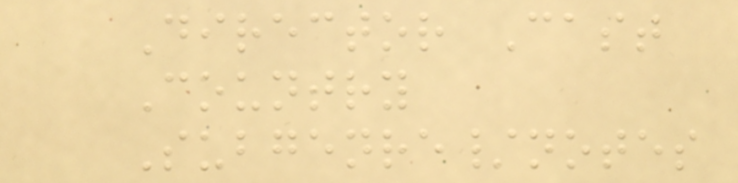Director Cast
Country
Subgenre/notes
